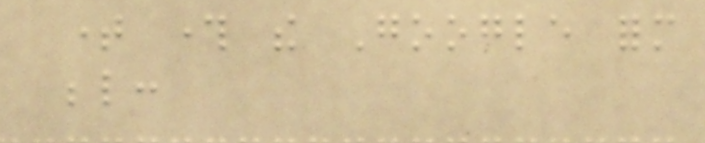time through the Google form
below:
